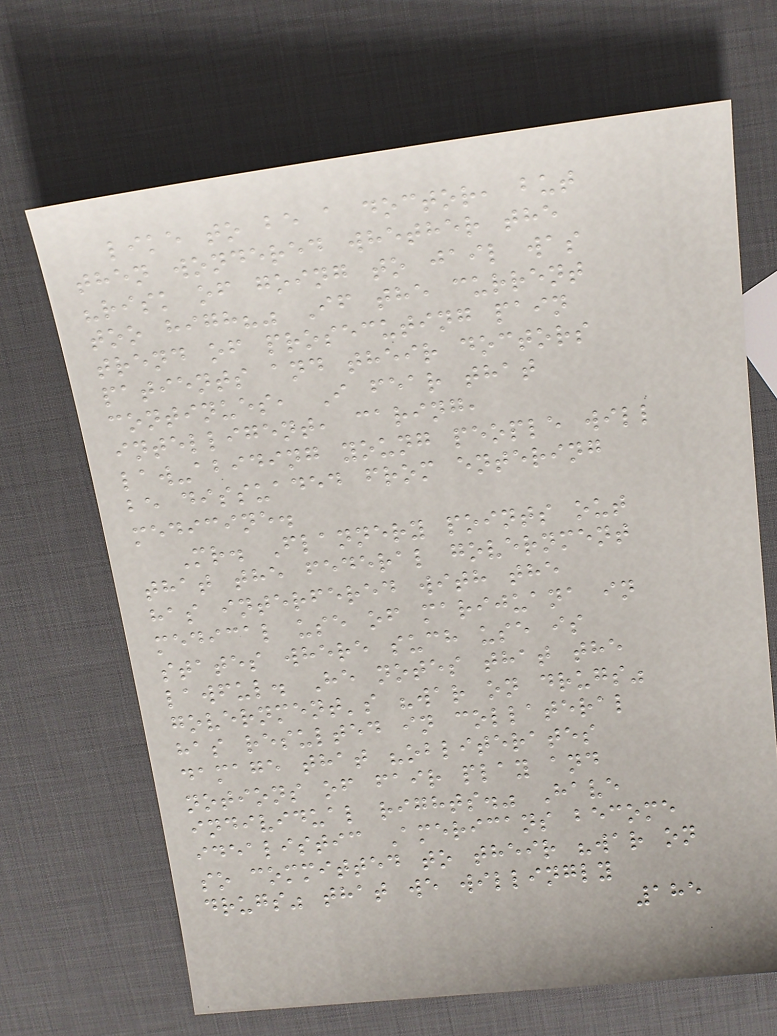like to be a doctor, but
then wondered whether the
"risk of going to jail was
too high?" If the current
trend of prosecuting pain
patients and their doctors
continues, I fear that
intelligent, caring,
law-abiding young people will
be dissuaded from entering
medicine.
Mr. Flannery points out
that the federal government
has interfered with the
medical use of marijuana in
states where such use is
lawful. He notes that the
government's "war on drugs"
has resulted in collateral
damage that "obliterates
notions of fair play and
individual rights." Have
idealistic Americans become
so committed to their "war on
drugs" that we willingly
185
